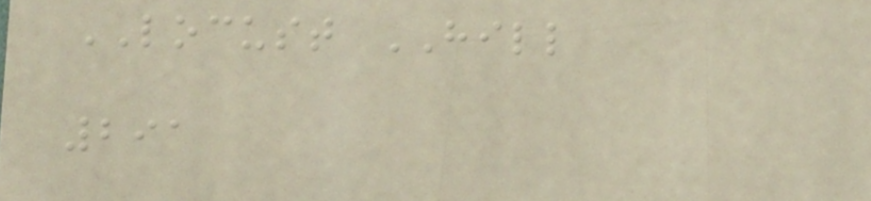LOCUST HILL
291
